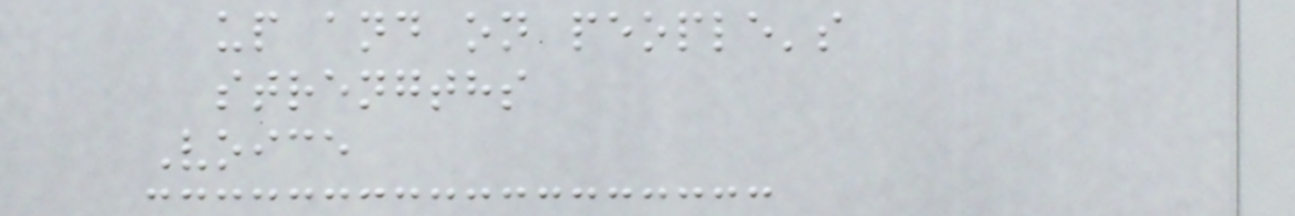up and on people's
strengths
Voice
